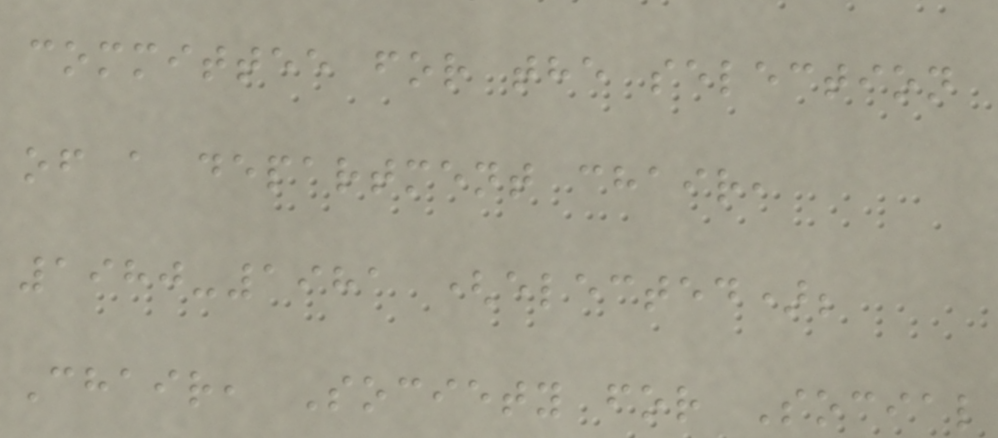committee for the selection
of a department chair,
1980-1981 (elected);
Chair, Society for Social
